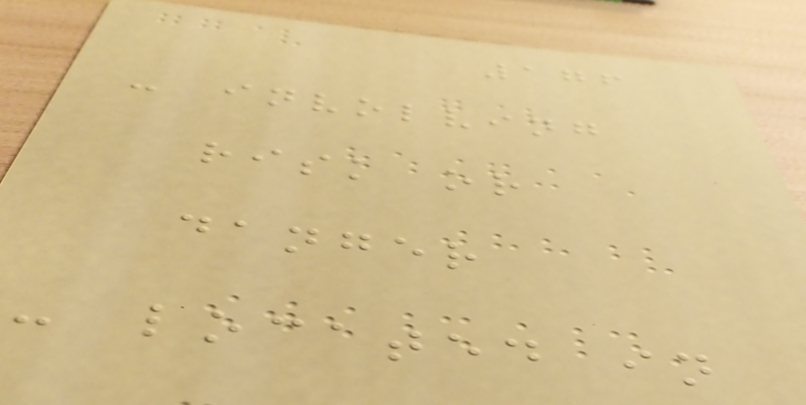176
- involving
risk or
danger
- located in
